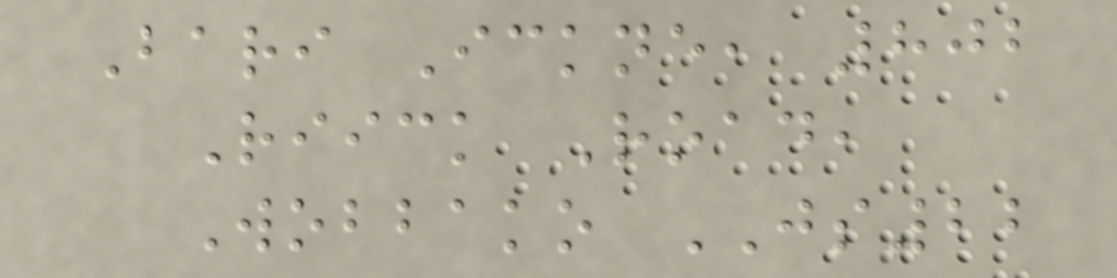Bari Ickne, 802
Riick Road,
Wobbako JS22
